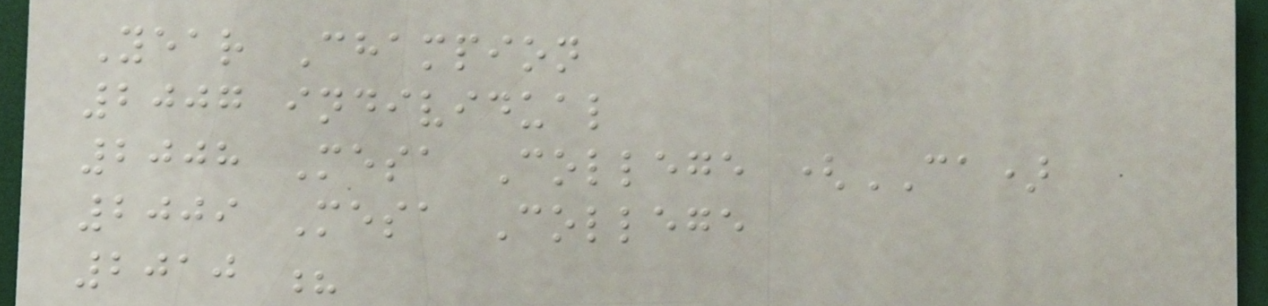Year Champion
2007 individual
2008 Mesa College (CA)
2009 Mesa College
2010 ?
